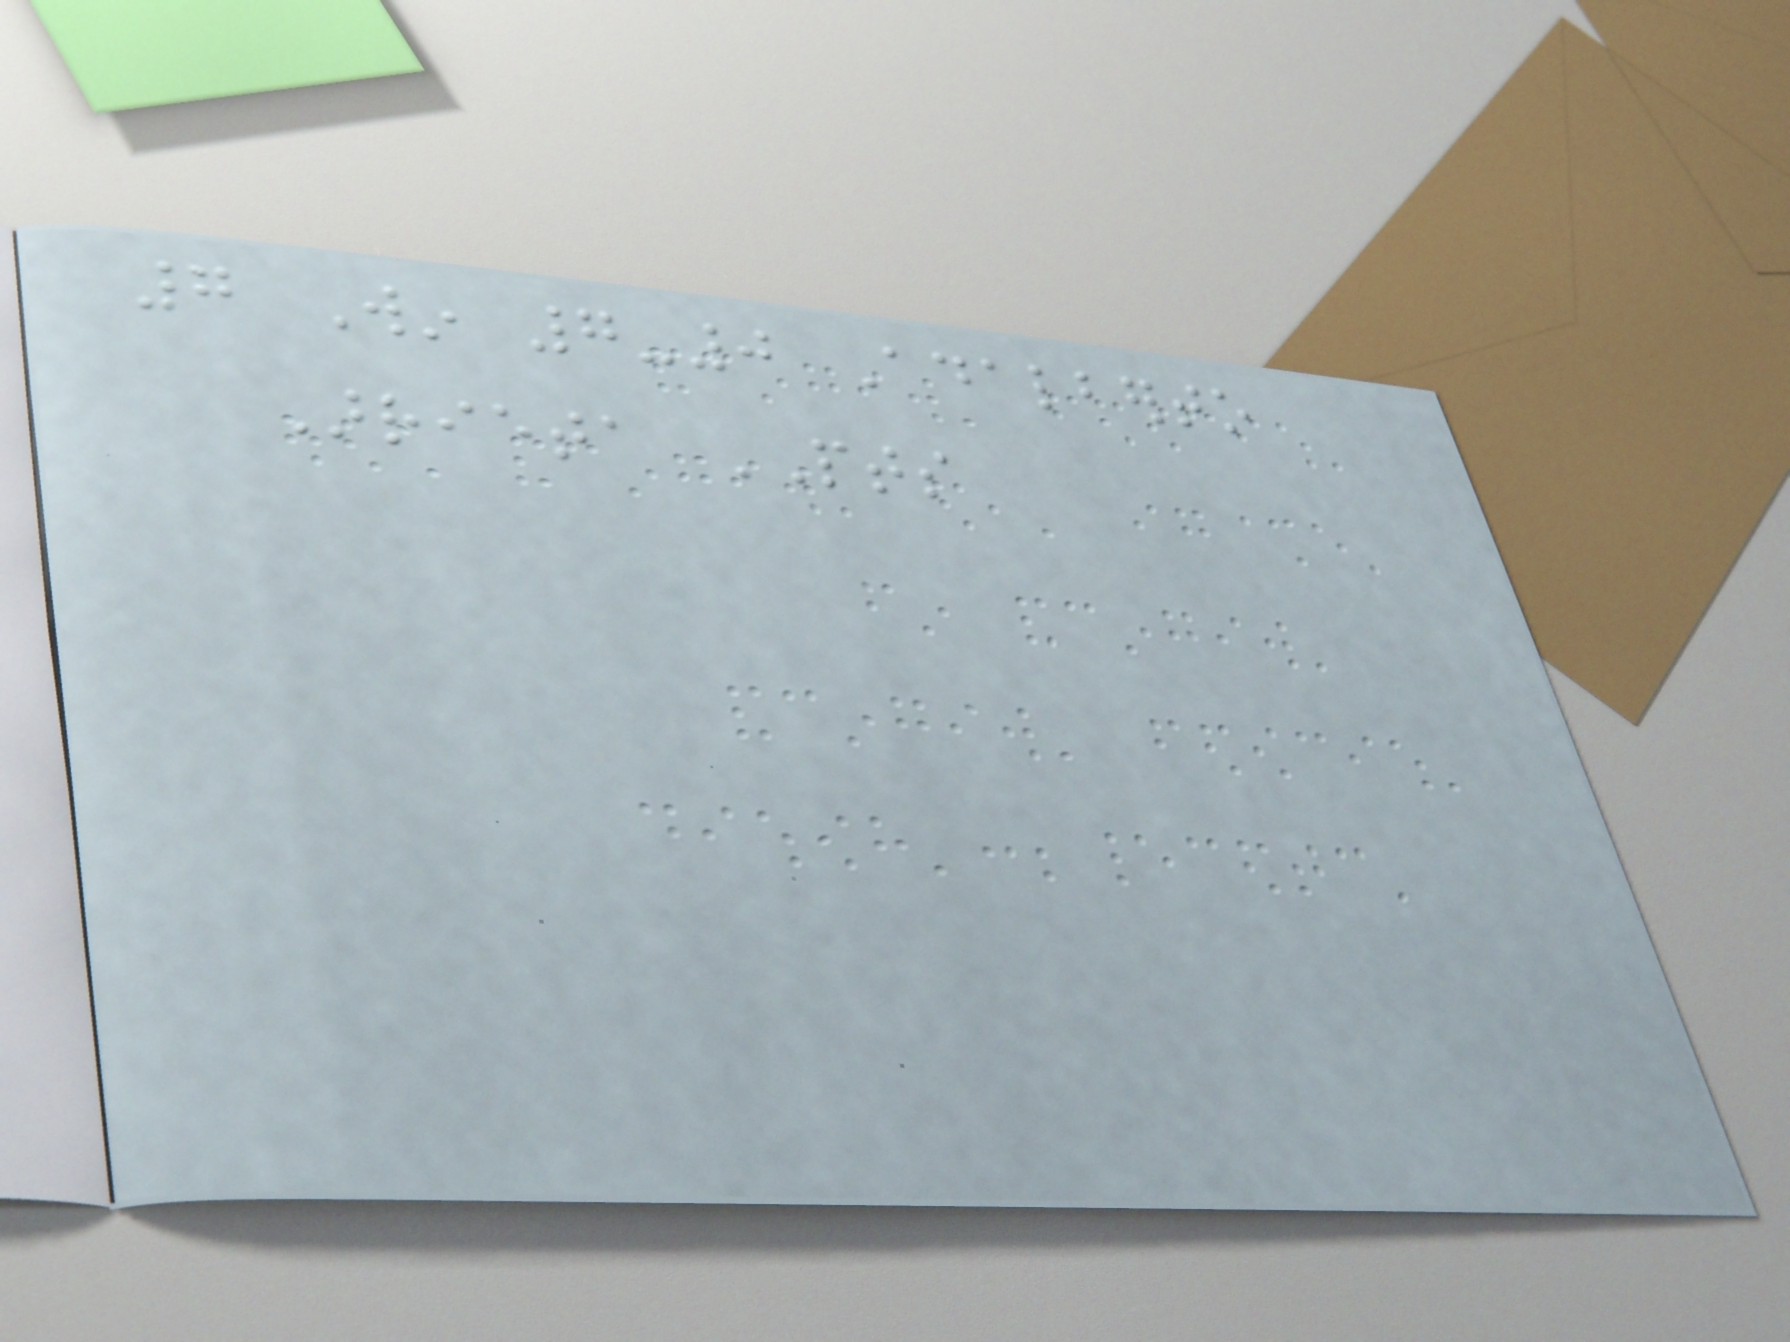7 Win 7-0 Adalberto
Arrieta PTS
